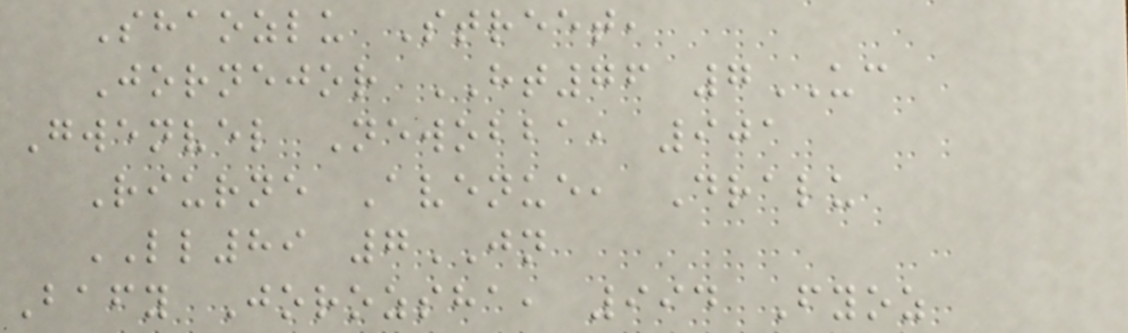Shaozlu Street,
Jornejor HT76 7UC
Gwenvel Newobba, 901
Riurne Avenue, Dralu
LL89 7JN
Bafy Jorozsha, 994 Fyoz
